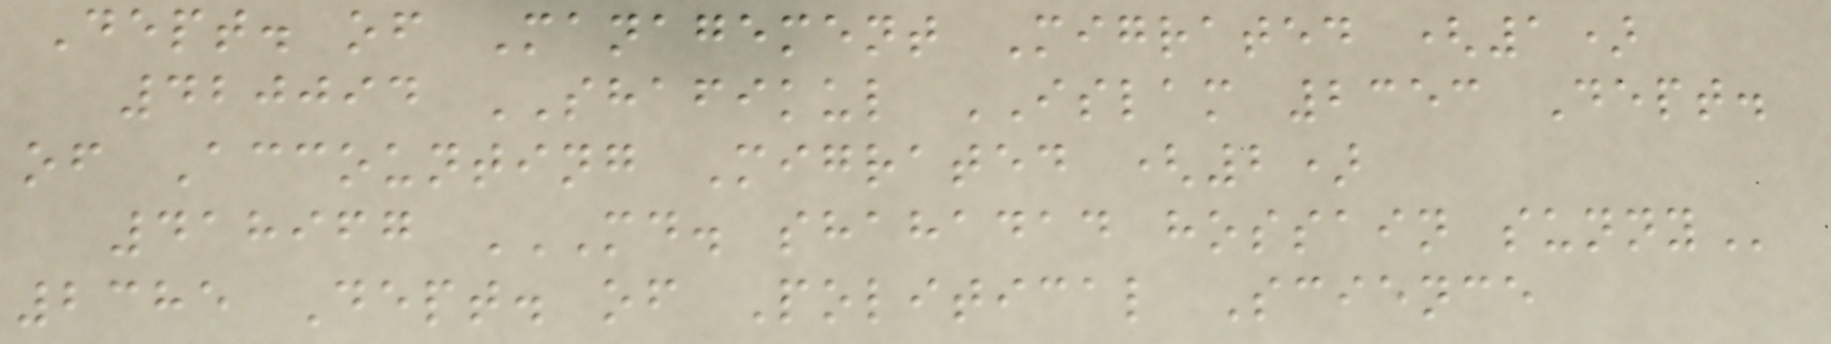Dept. of Management Migrated (1)
420094 SHAFIKUL ISLAM 2353 Dept.
of Accounting Migrated (2)
418967 MD. SHAHADAD HOSSAIN SUNNY
2385 Dept. of Political Science
